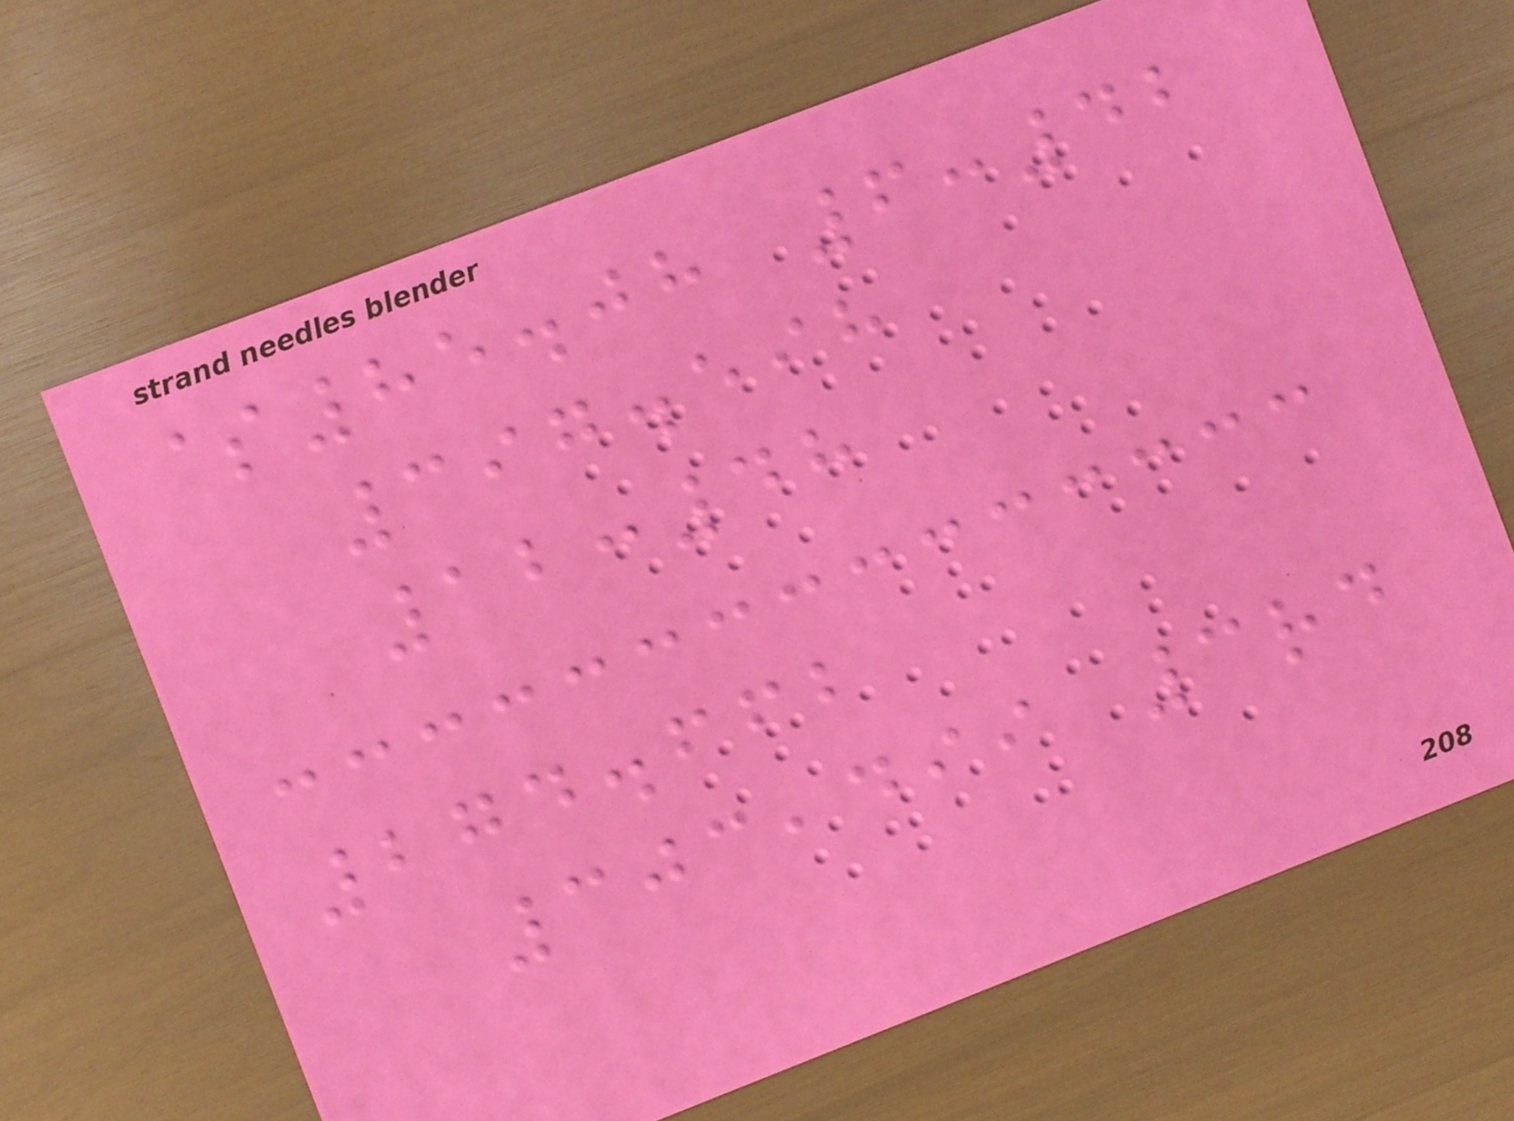$85.08 6:42
397.598
12:48
274.662
303,499 3rd
